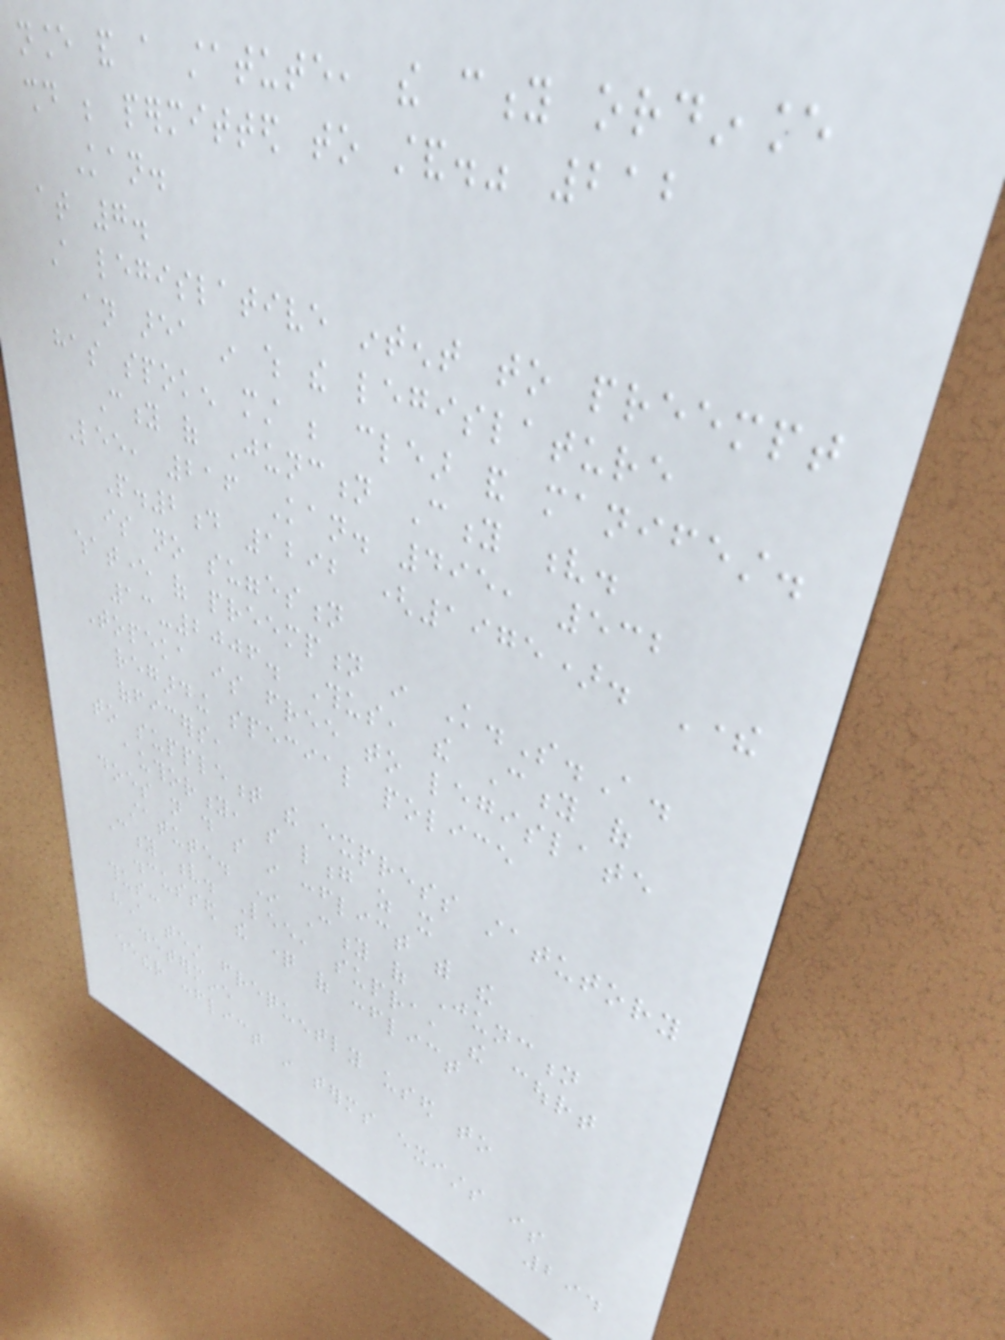nance and a statute, the city ordinance
should be permitted to stand." 212
Kan.
at 7.
A legislative intent to preempt
an area in which the legislature
has spoken must be clear and manifest.
City of Junction City v.
Lee, 216 Kan. 495, 532
P.2d 1292 (1975). There
is no suggestion
whatever of preemption in K.S.A.
13-2006. Thus, the City of
Topeka is free to legislate
regarding special police
officers,
to supplement the express statutory
authority, so long as it
does not do so in conflict with the
statute. In City of Junction
City v. Lee, supra, the court
discussed the question of conflict
thus:
"A test frequently used to
determine
whether conflict in terms exists is
294
